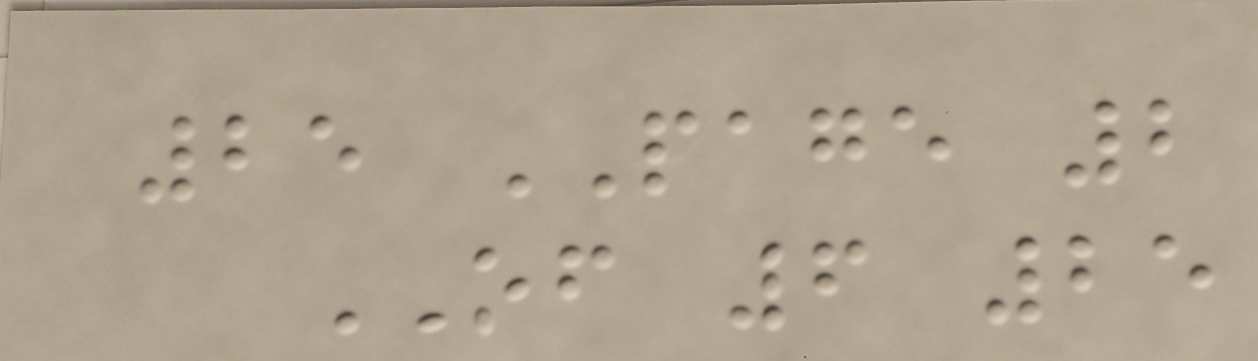25 PAGE 2
OF 6 25
